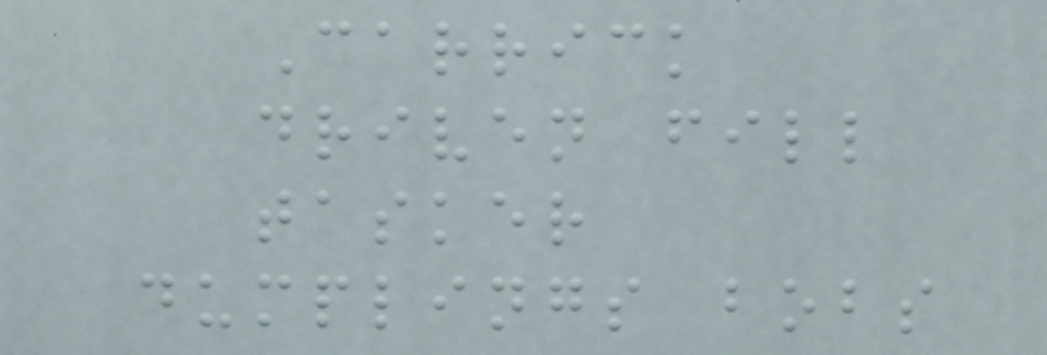Carrick
driven fill
tasker
dumplings bobs
